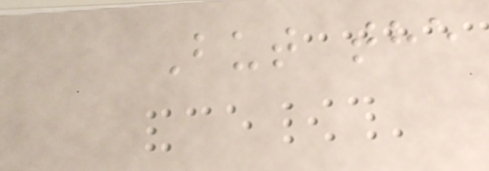But the
